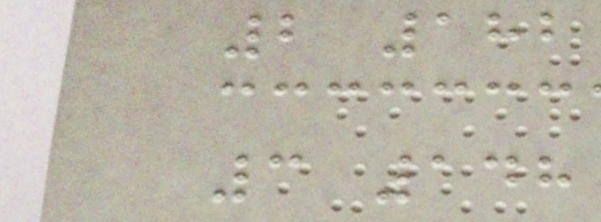2 182
3 148
